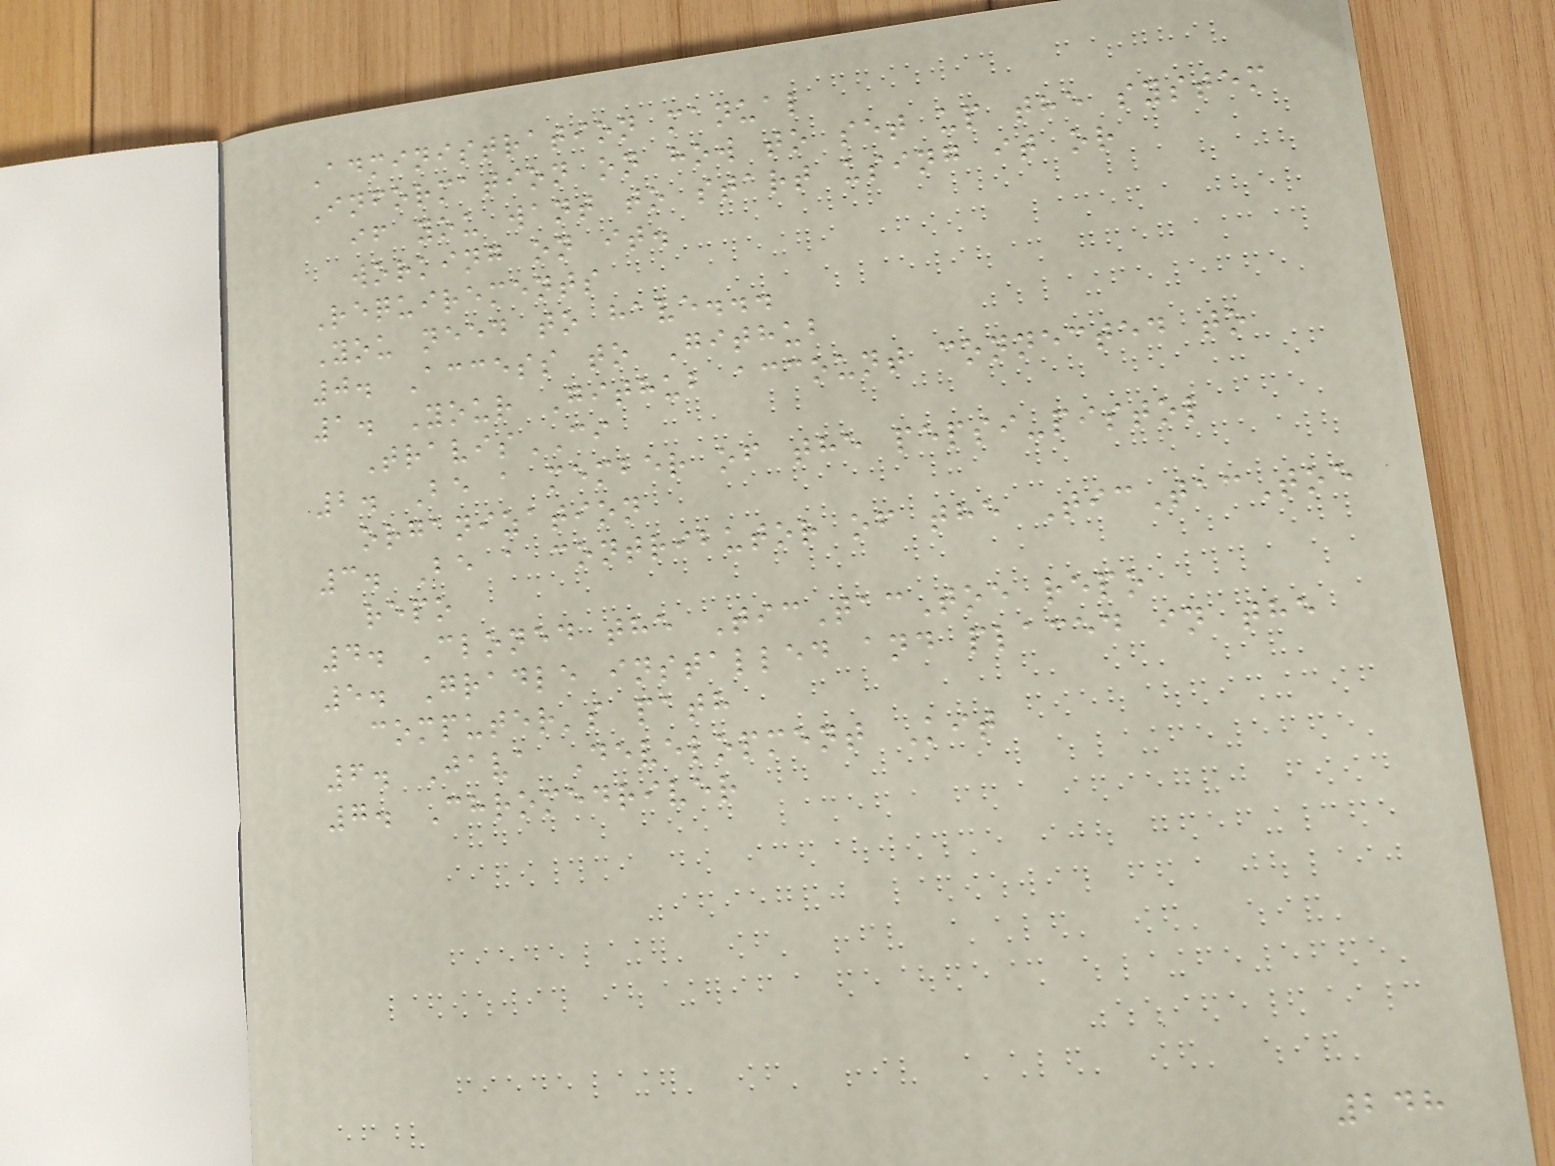Administration manual
Information on how to set up the system
if you want to start using it or
working on it.
Requirements
You need to have...
0. Access to Github
1. Your Github account connected to
TravisCI
2. Be a member of the pepsi-pistol
organization
3. Be a contributor of the TicTacToe
repo
4. Cloned the TicTacToe repo
5. Gradle installed and placed in the
computer's path
6. Java Development Kit
7. Chromedriver
248
